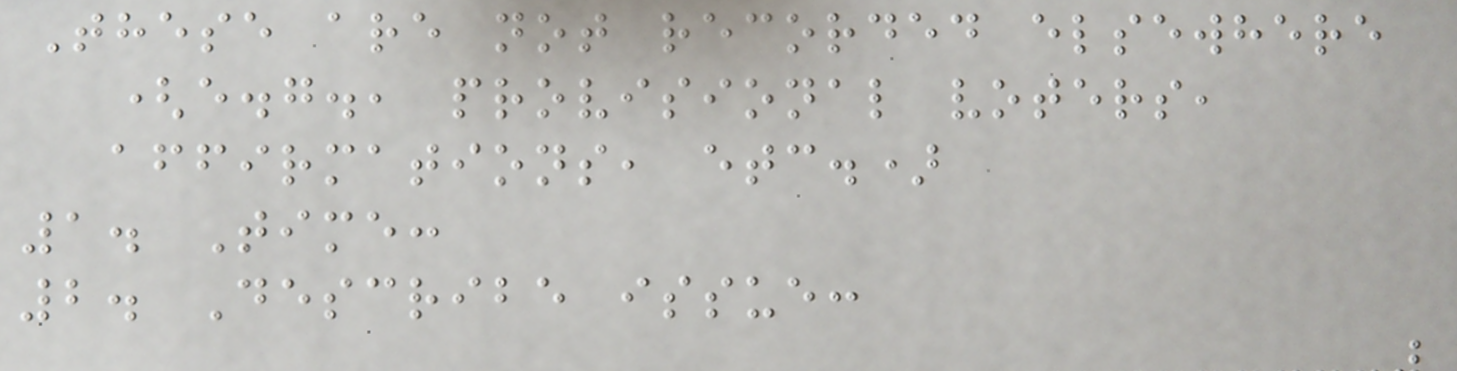These are not recorded elsewhere
(e.g., provisional voters,
affirmations, etc.)
1. Time:
2. Describe issue:
